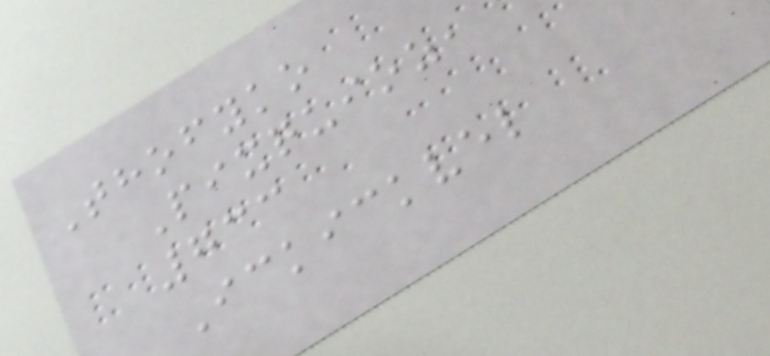Thofyko
Pixquioz,
733
Ickickvel
